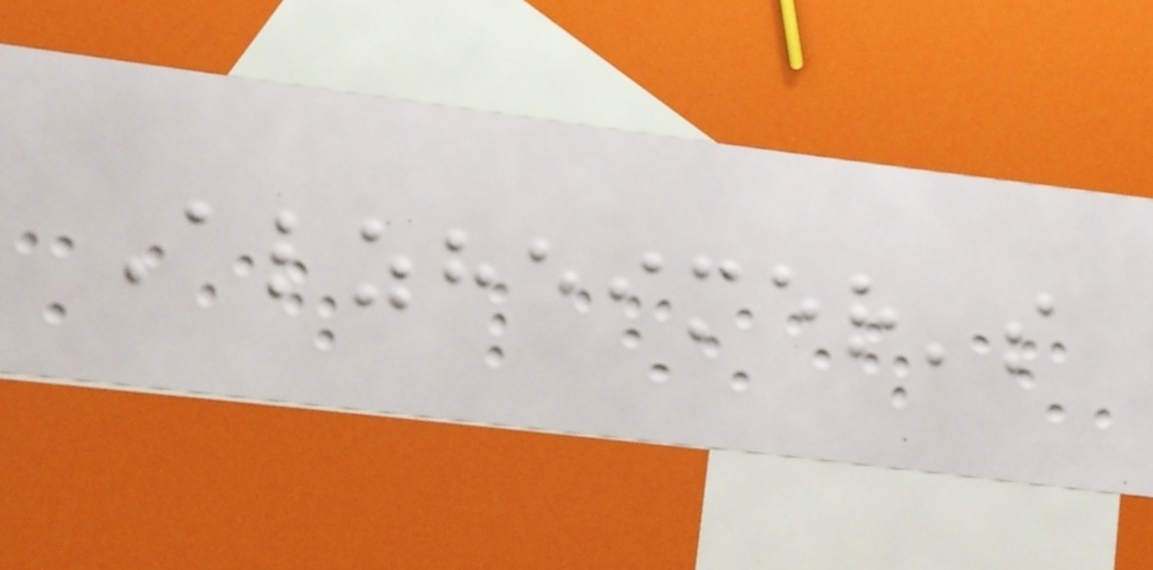Alzheimer's
